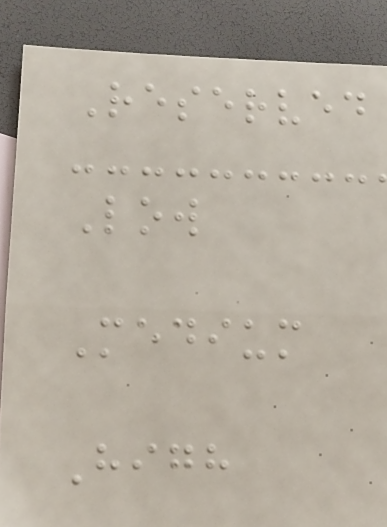Reserved
Low
Medium
High
